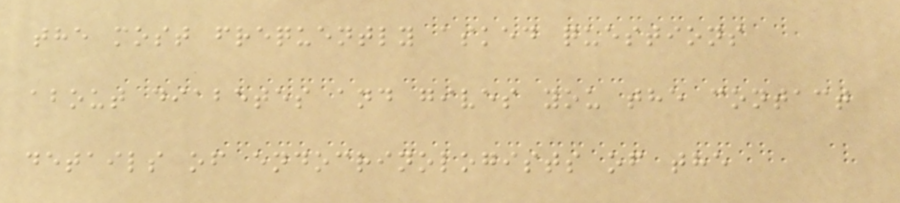the most frequently asked questions
about diabetes and gives you the contact
details of endocrinologists of the
